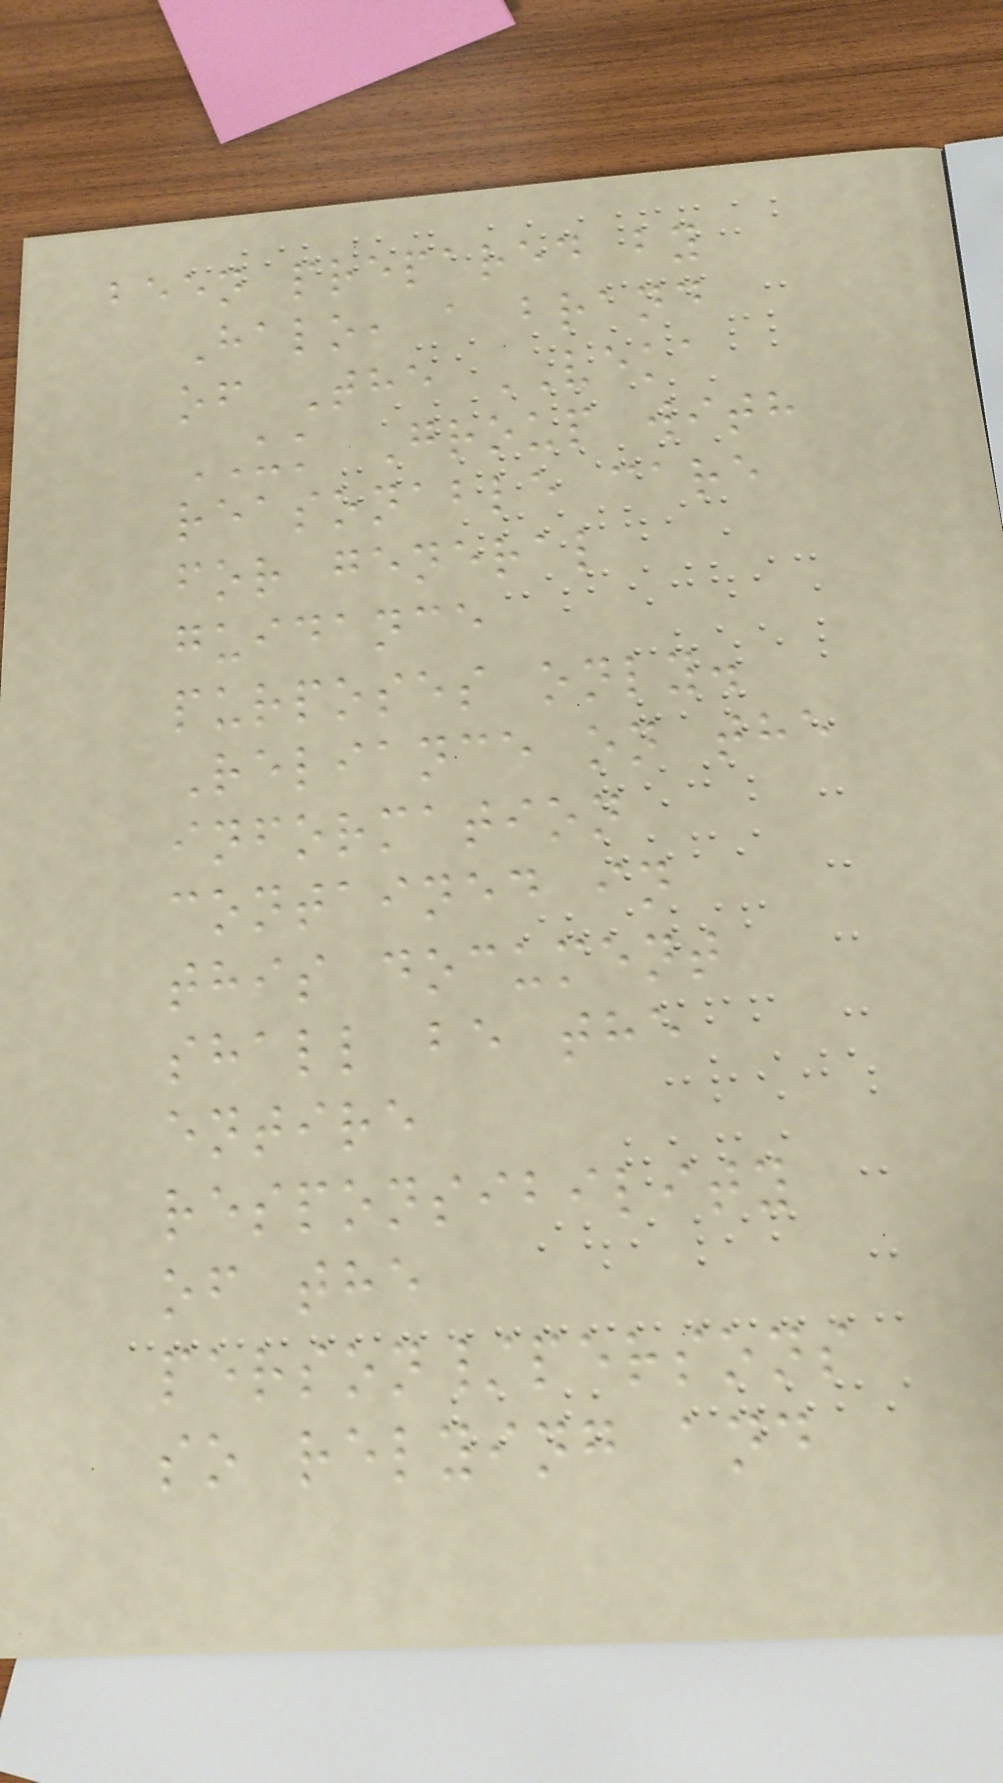been prepared by
Halo, a brand
of The VEKA
UK Group with
reasonable care
for general
guidance
purposes only.
Reliance on the
information
contained in
this document
shall be the
entire
responsibility
of the
person/persons
so relying and
